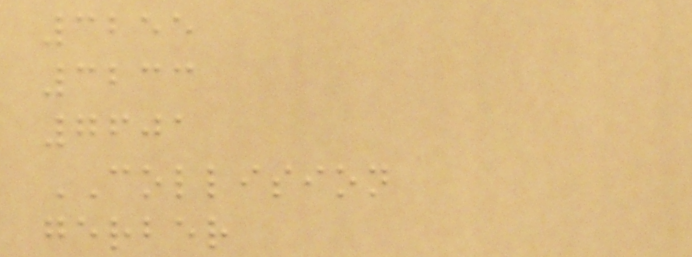3255
3233
7601
COLLISION
gerber
